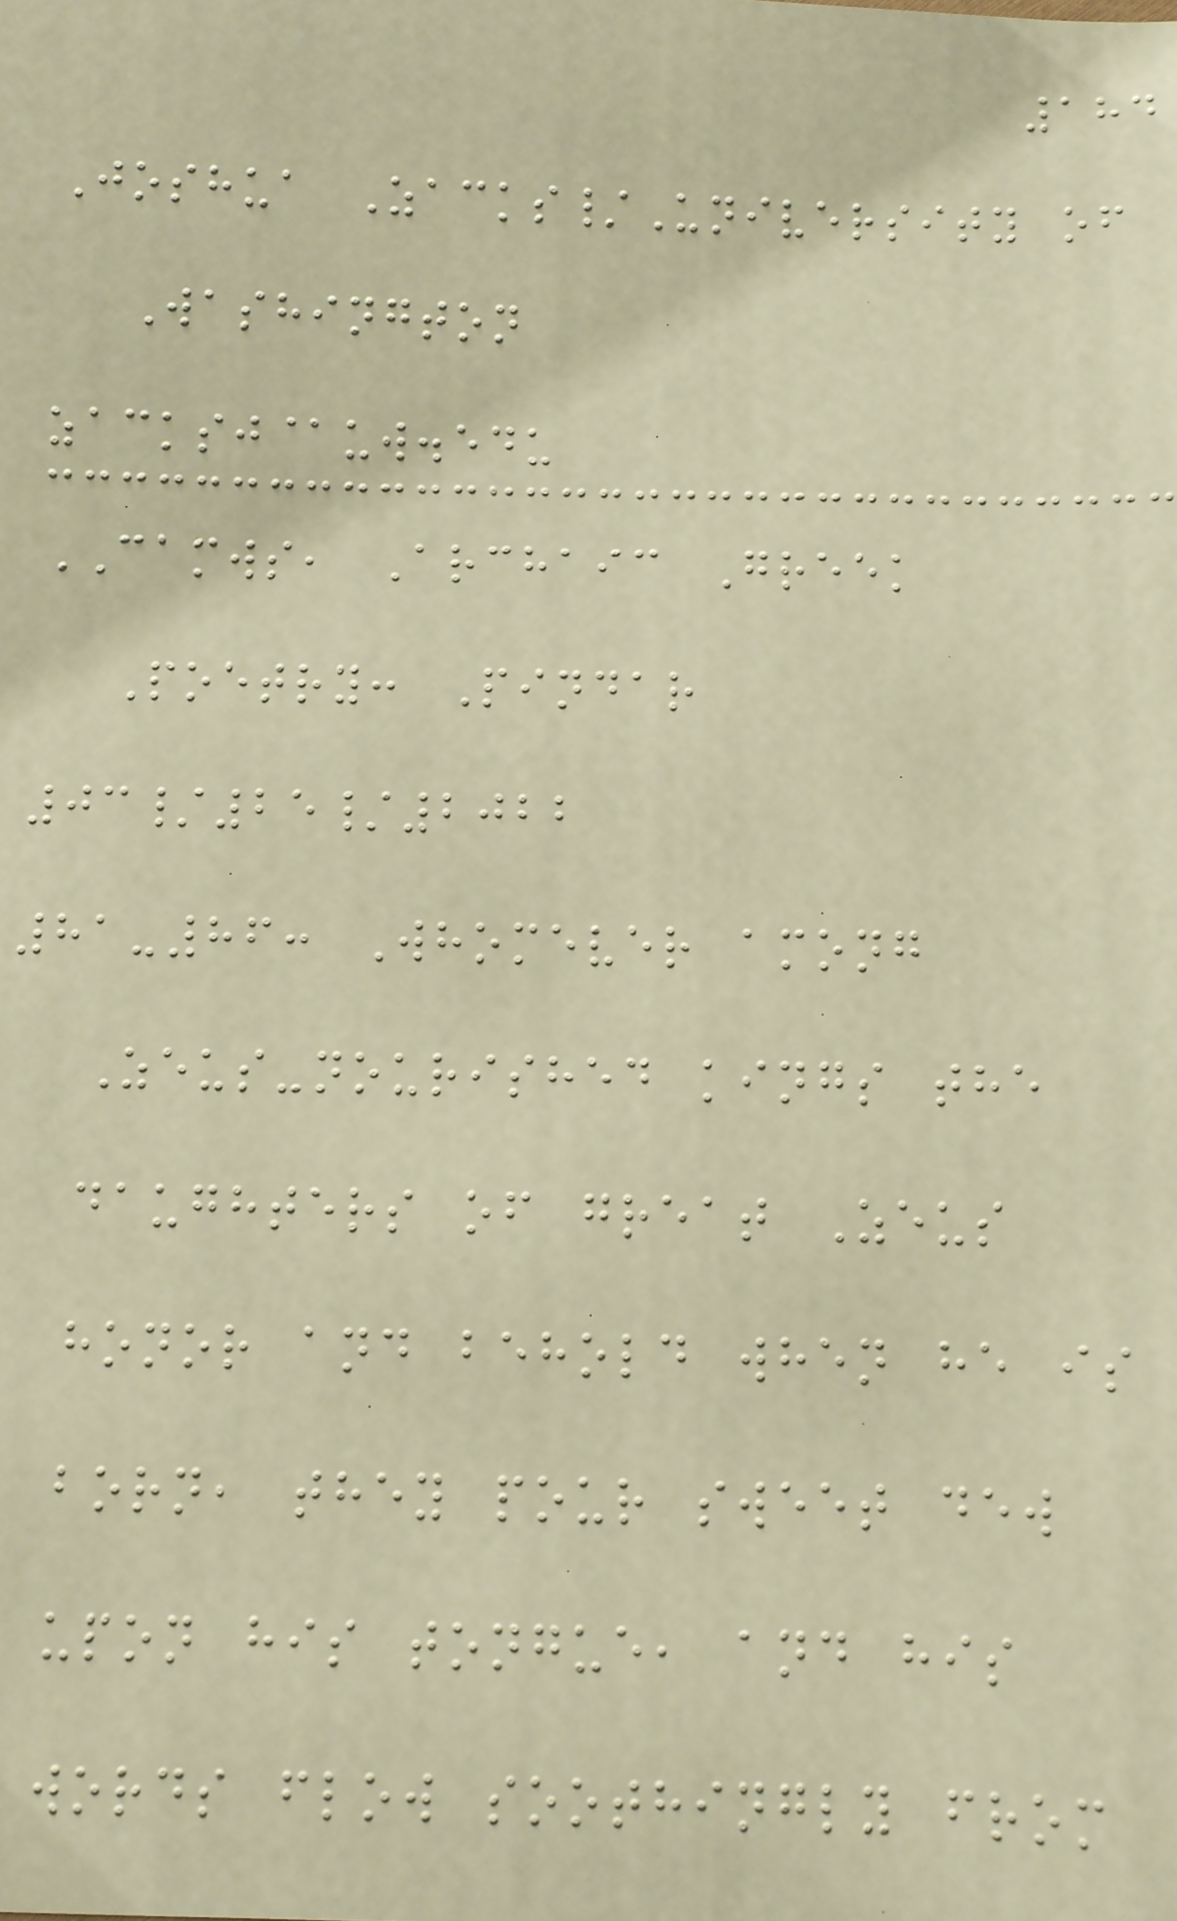184
Joshua Zacks/University of
Washington
zacksj@uw.edu
CAMWS, Archaic Greek
Poetry: Pindar
03/25/2022
81-86: Whomever among
Zeus-nourished kings the
daughters of great Zeus
honor and behold when he is
born, they pour sweet dew
upon his tongue, and his
words flow soothingly from
